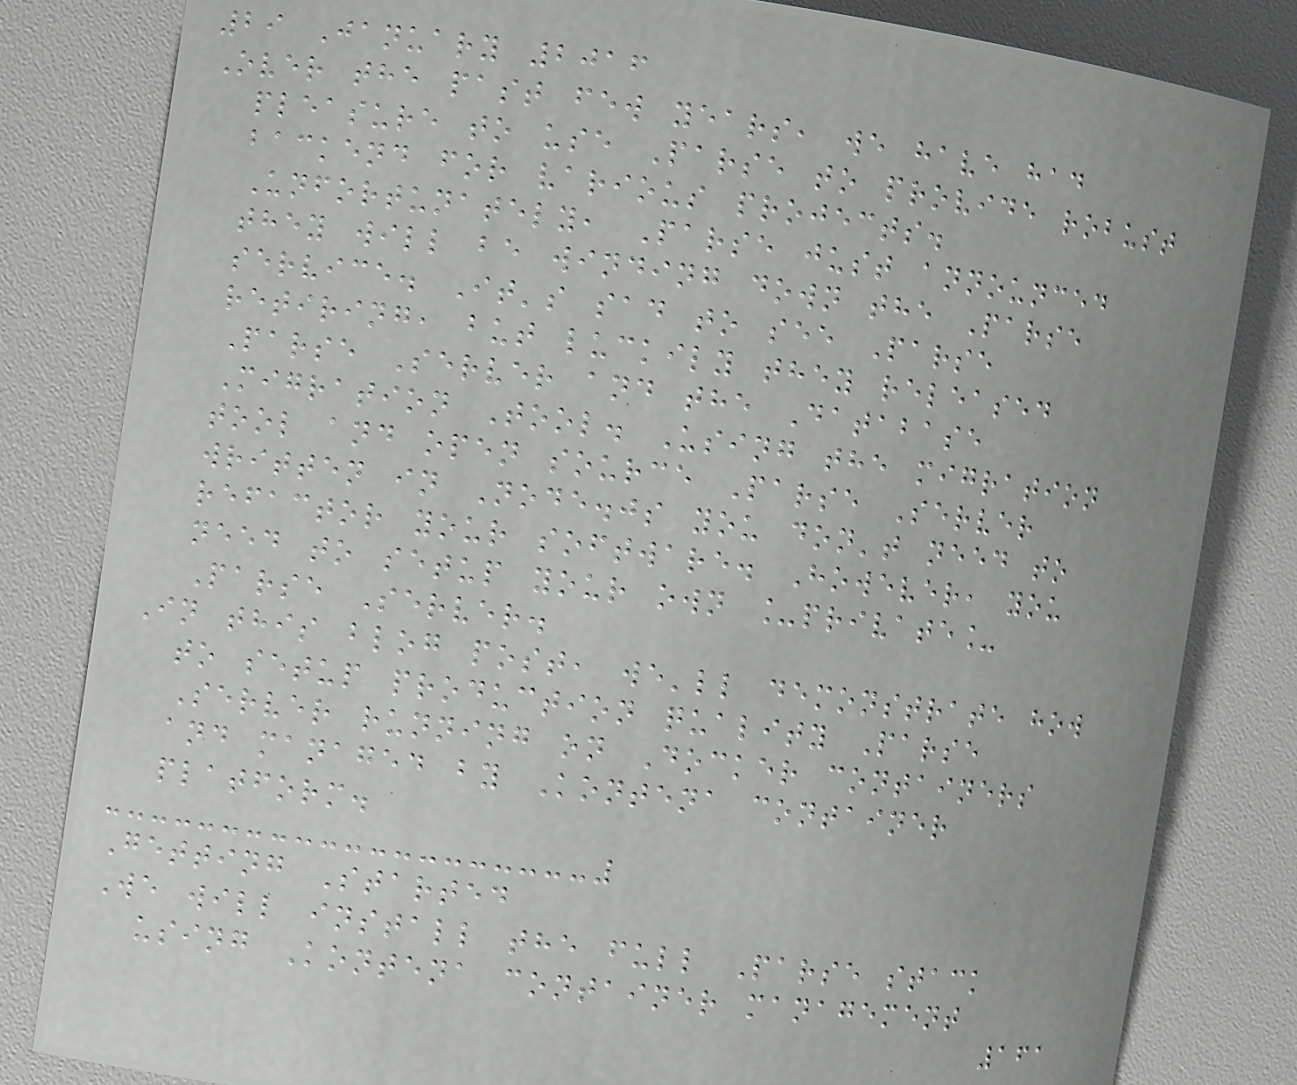29 January 2016
Over the past few years, we have had
pleasure to use Parse to provide robust
backend for various projects.
Unfortunately, Parse just announced
they will be winding down the Parse
service. It's sad to see Parse
retiring, but luckily they released
Parse Server and the Database
Migration Tool. Using the migration
tool and open source Parse Server
written in Node.js you don't need to
refactor your software. However, you
need to setup your own _private_
Parse Server.
In this blog post, we'll demonstrate how
to setup production quality Parse
Server running on Docker containers
and managed by Kontena container
platform.
Getting Started
We will install the full Parse stack
using Kontena container management
161
